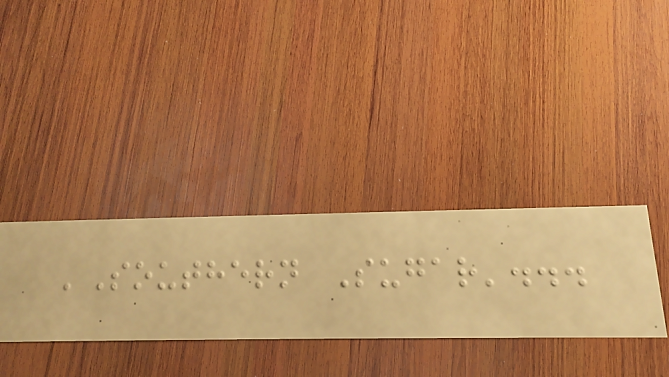'Southern Sugar'...
